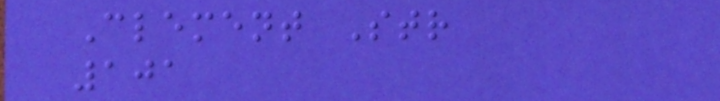Clement Str
101
